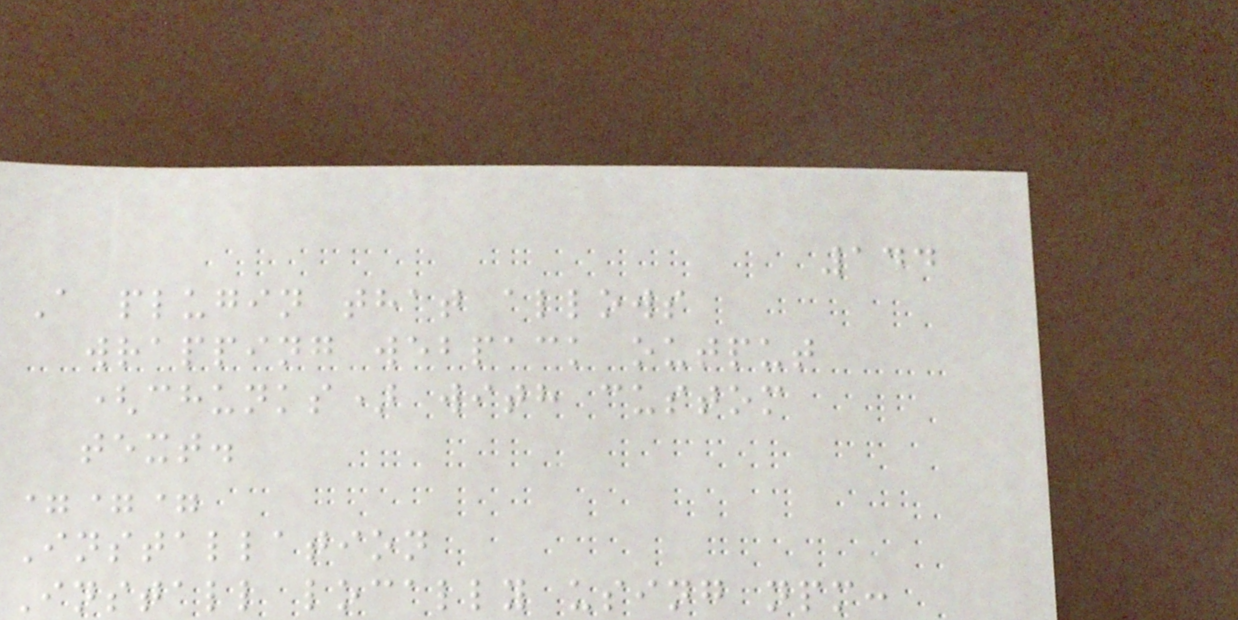144
A plugin that allows
wrapping webpack output
(chunks) with custom
text.
===
Installation
Install locally using npm:
